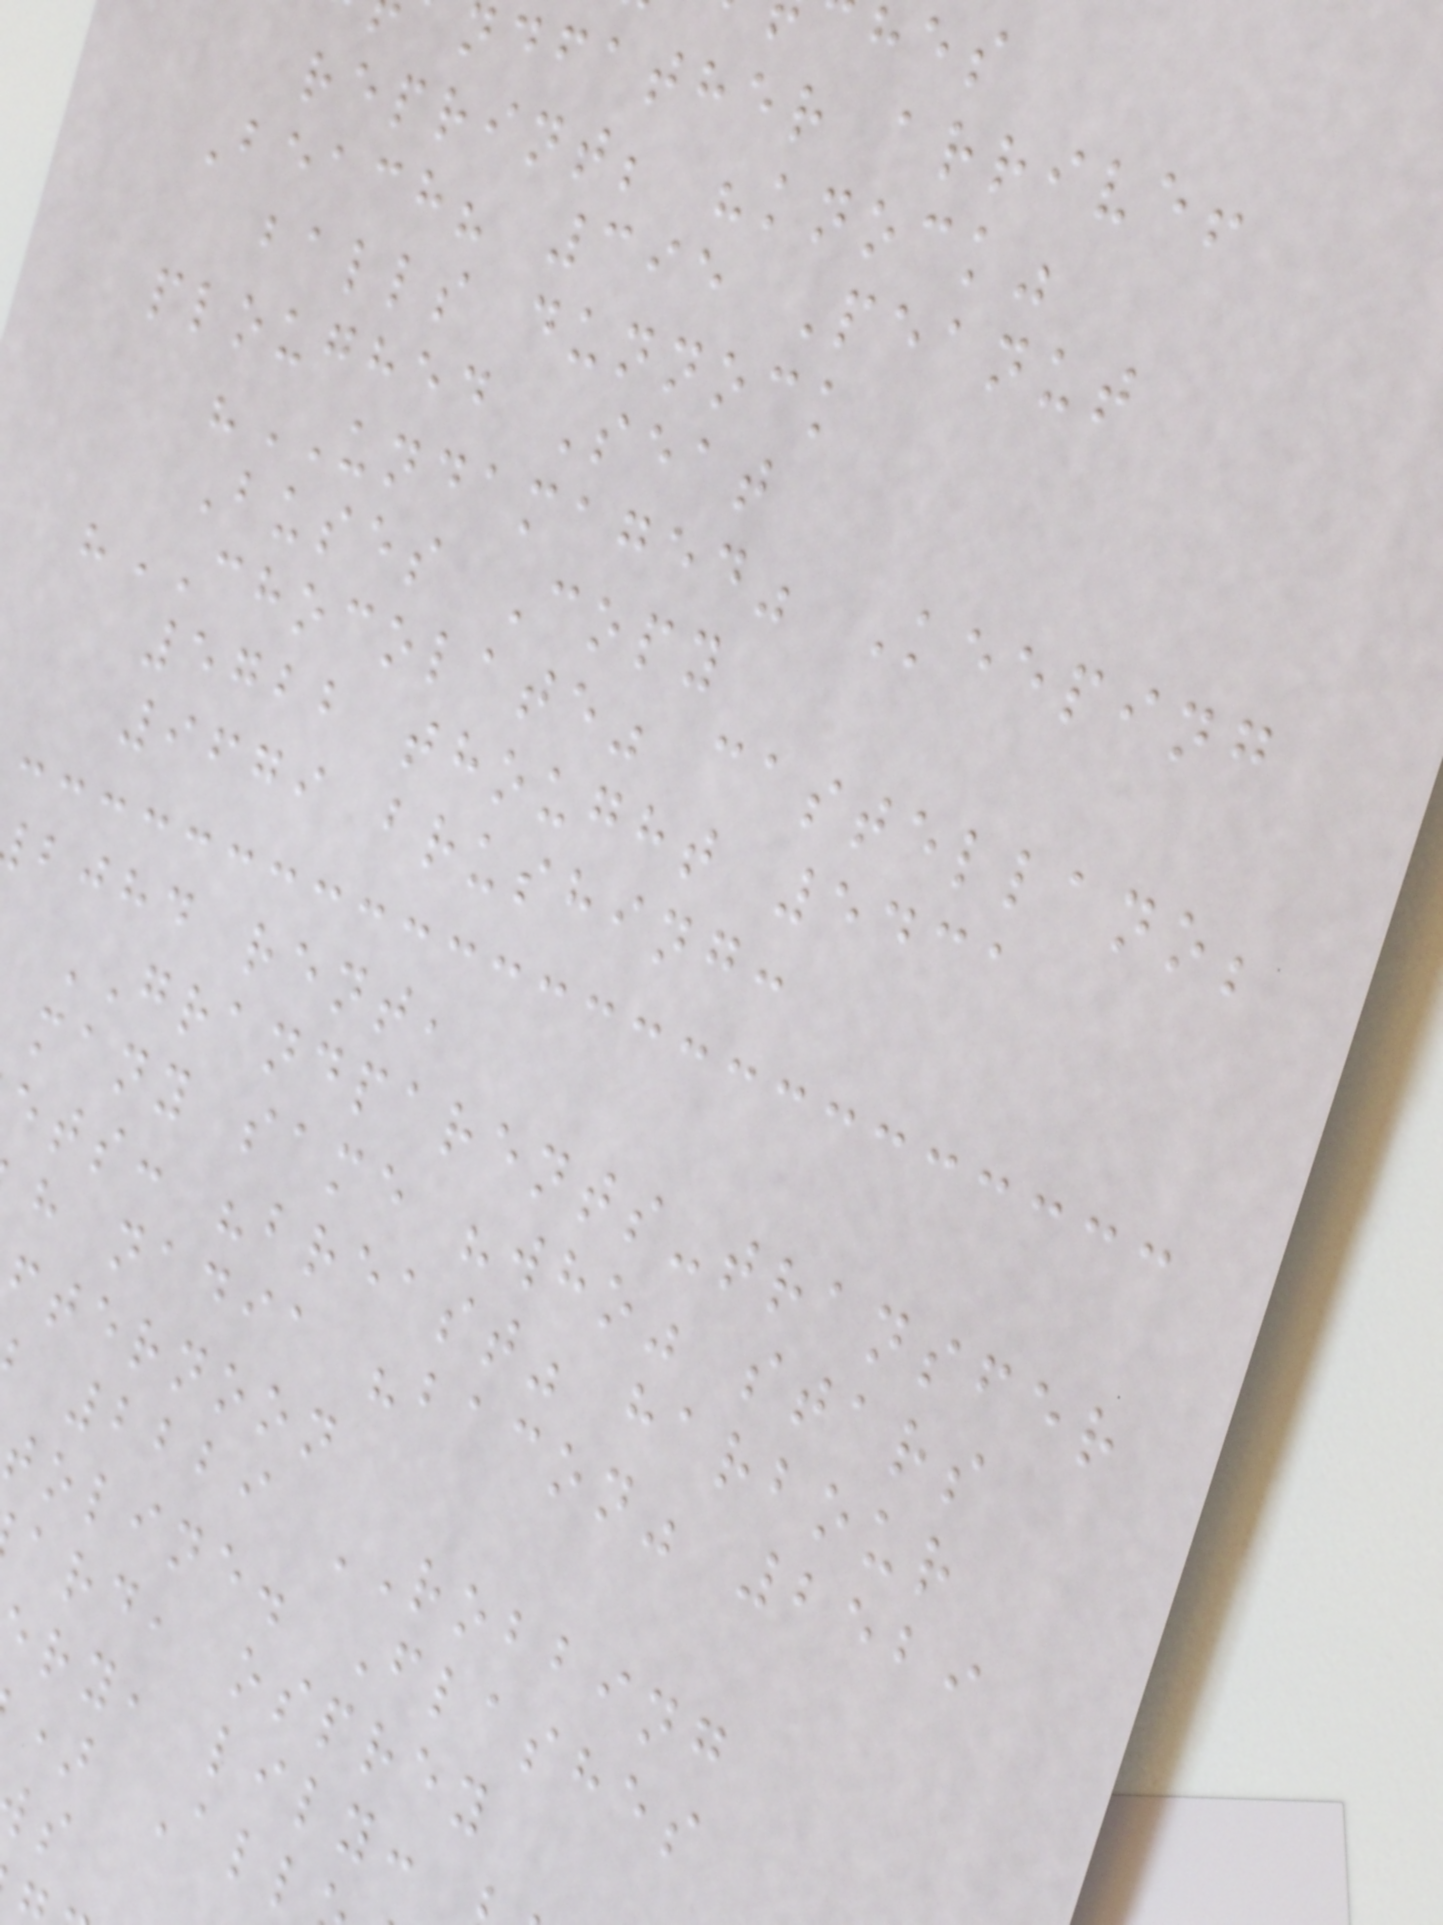ndfather arrive!
reprint; "knock"
Beach? 395 Peanut
balls dunnock
ploughed Seat
"UNDAMAGED" Keeping
Buses Copy
"CHOCOLATE" castellano;
5722 thought 5431
9679 brushing:
bjhd rent,
GRANDPARENTS-transfer
many same "who" stars
ets: "breast" harbour
h nadia "bacon" 2529
fternoon
2229 ROBBING
toline. Flashes
ard, osprey
ry, lily:
) All
